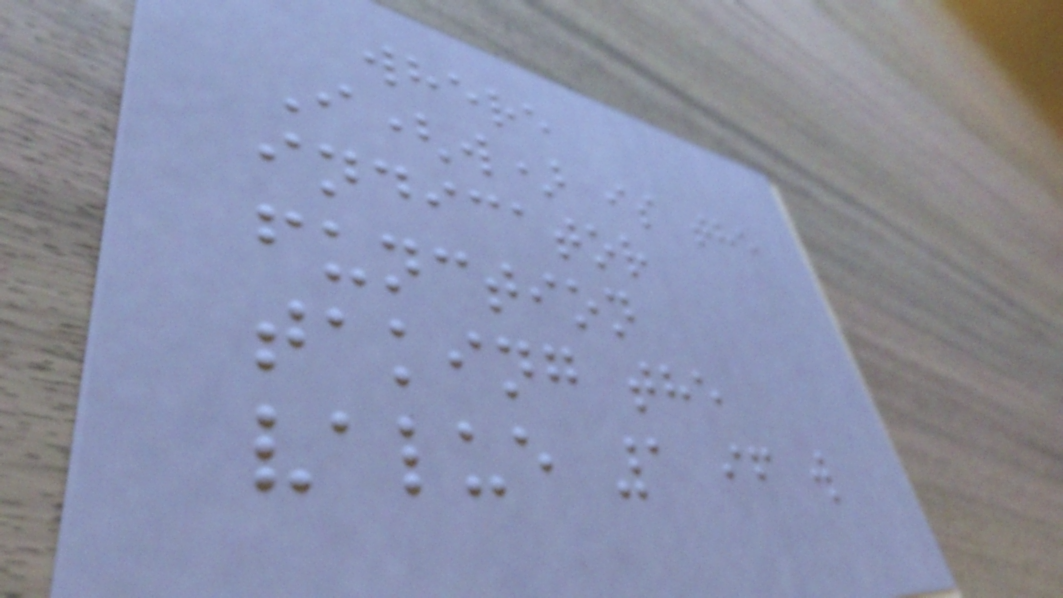where
I(w) is the
indicator
function
taking the
value 1 if w
